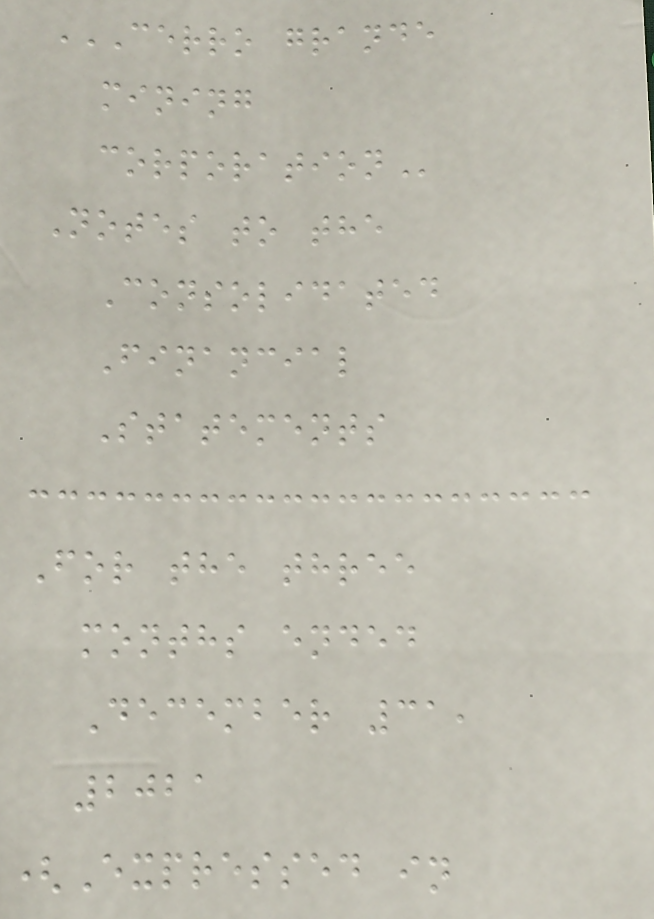CERRO GRANDE
MINING
CORPORATION
Notes to the
Consolidated
Financial
Statements
For the three
months ended
December 31,
2021
(Expressed in
